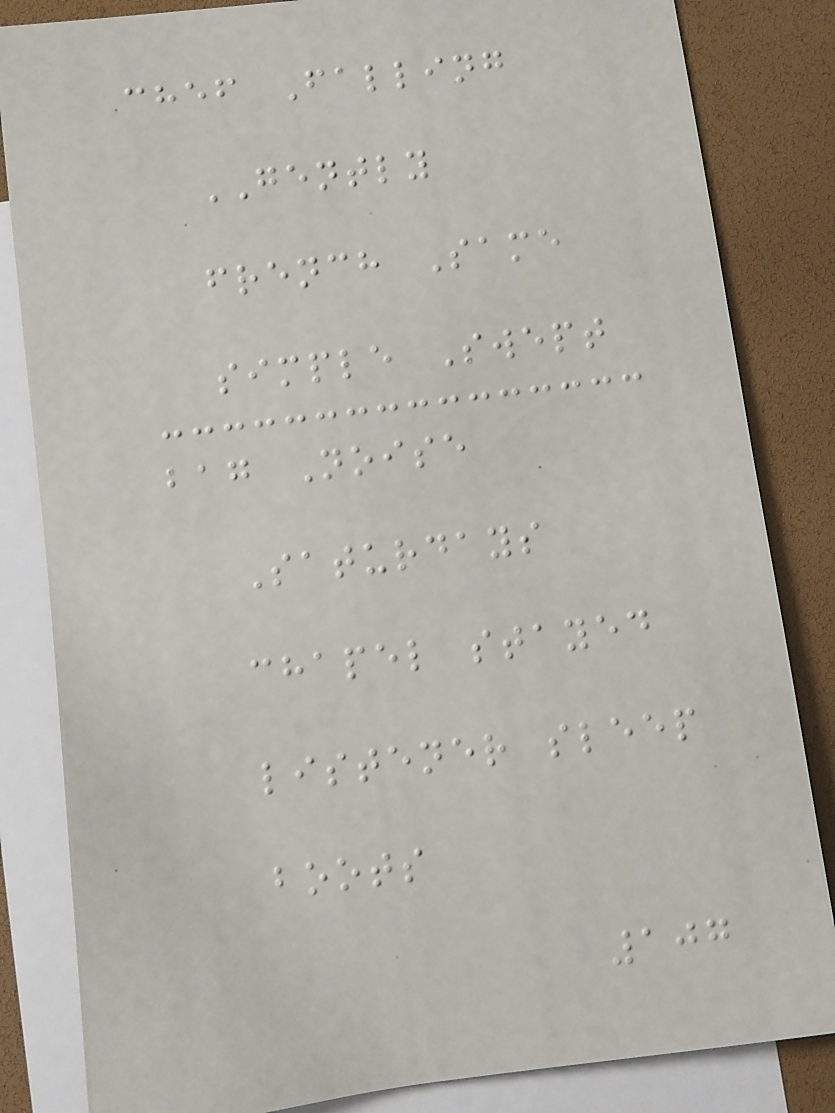chef Falling
GENTLY
french Same
simple Swept
bag Noise
Saturdays
chapel stayed
listener sleep
boots
107
